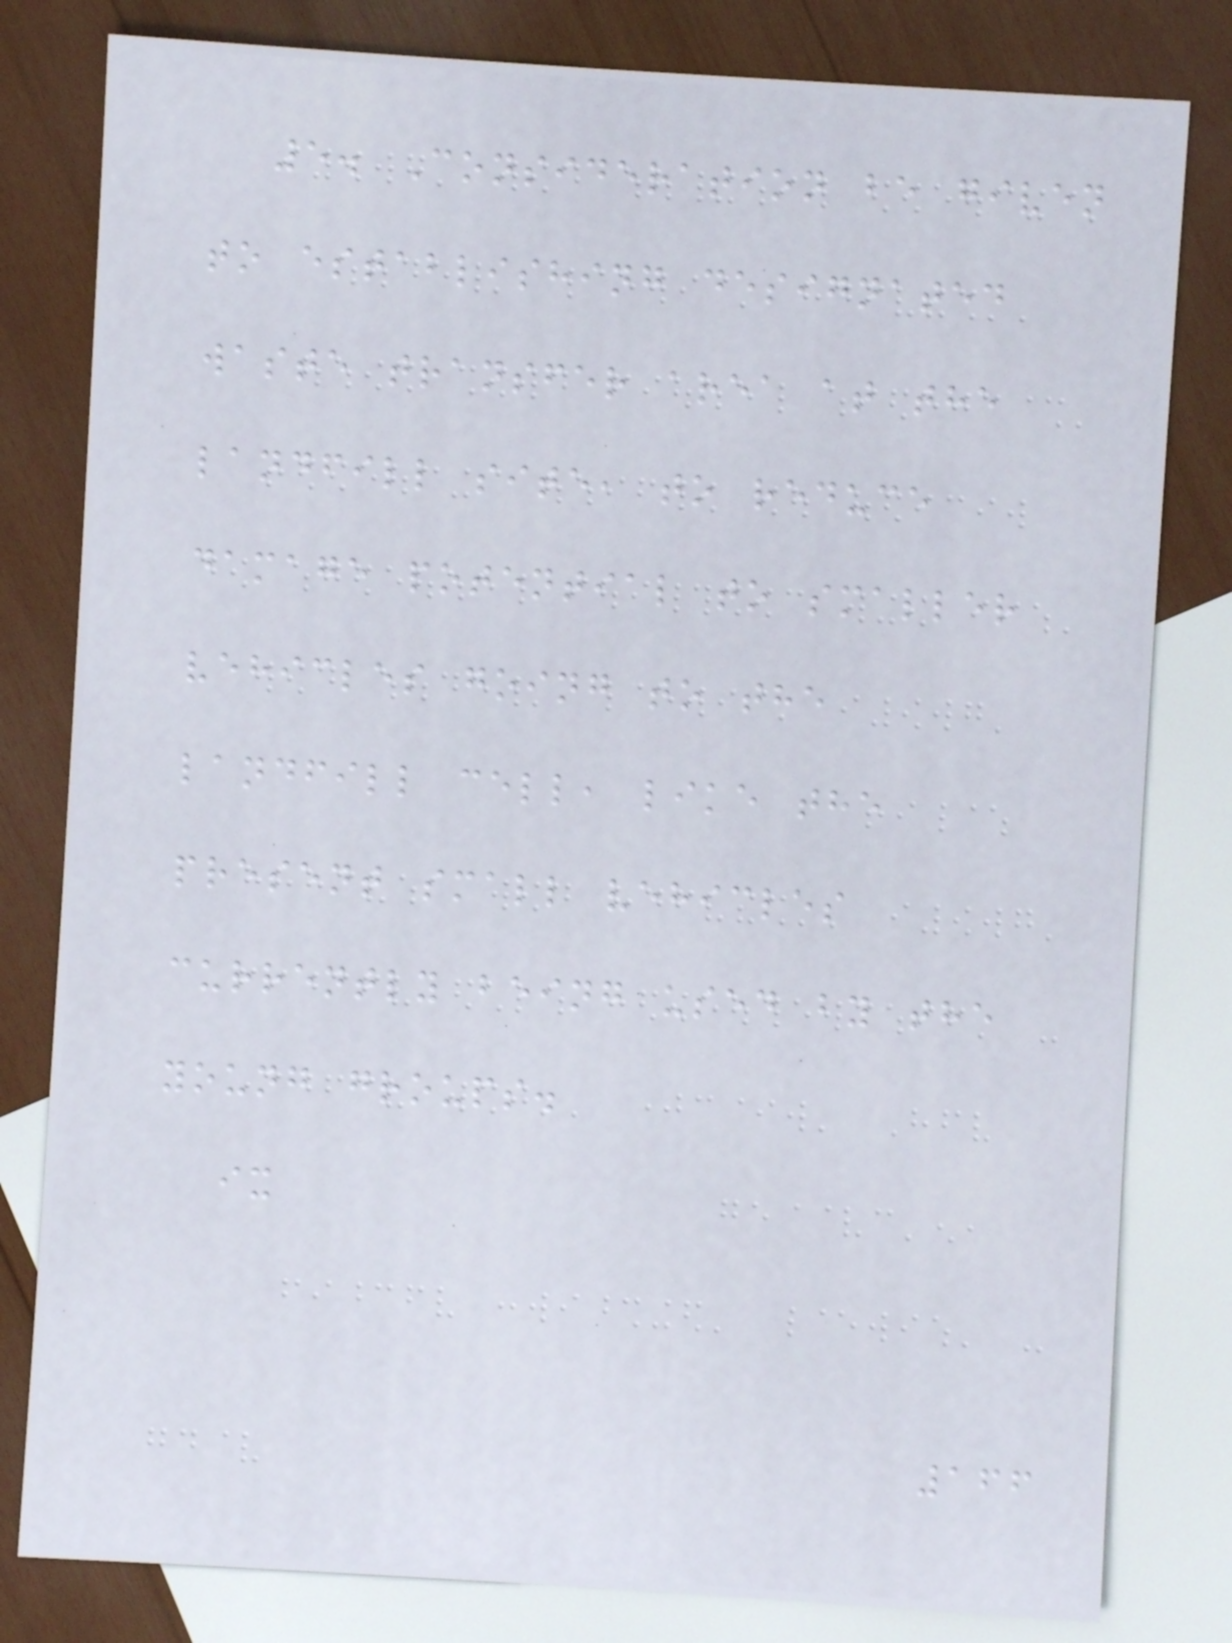5. Consideration be given
to establishing designated
waste transfer area at the
landfill site, to reduce
damage potential to smaller
vehicles going to the
landfill cell, like the
present small vehicles
currently being used by the
young groups.
ix
166
